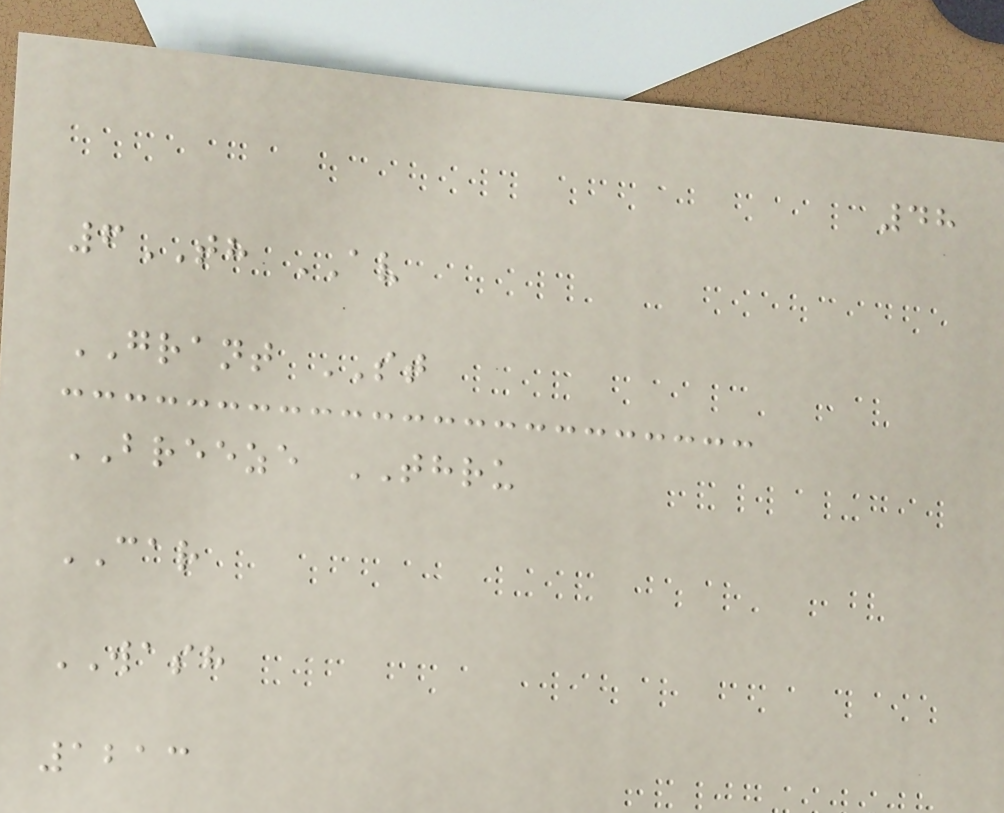48
6TH AV
GRANT ST
BREEZE THRU
CAR
WASH
1213
